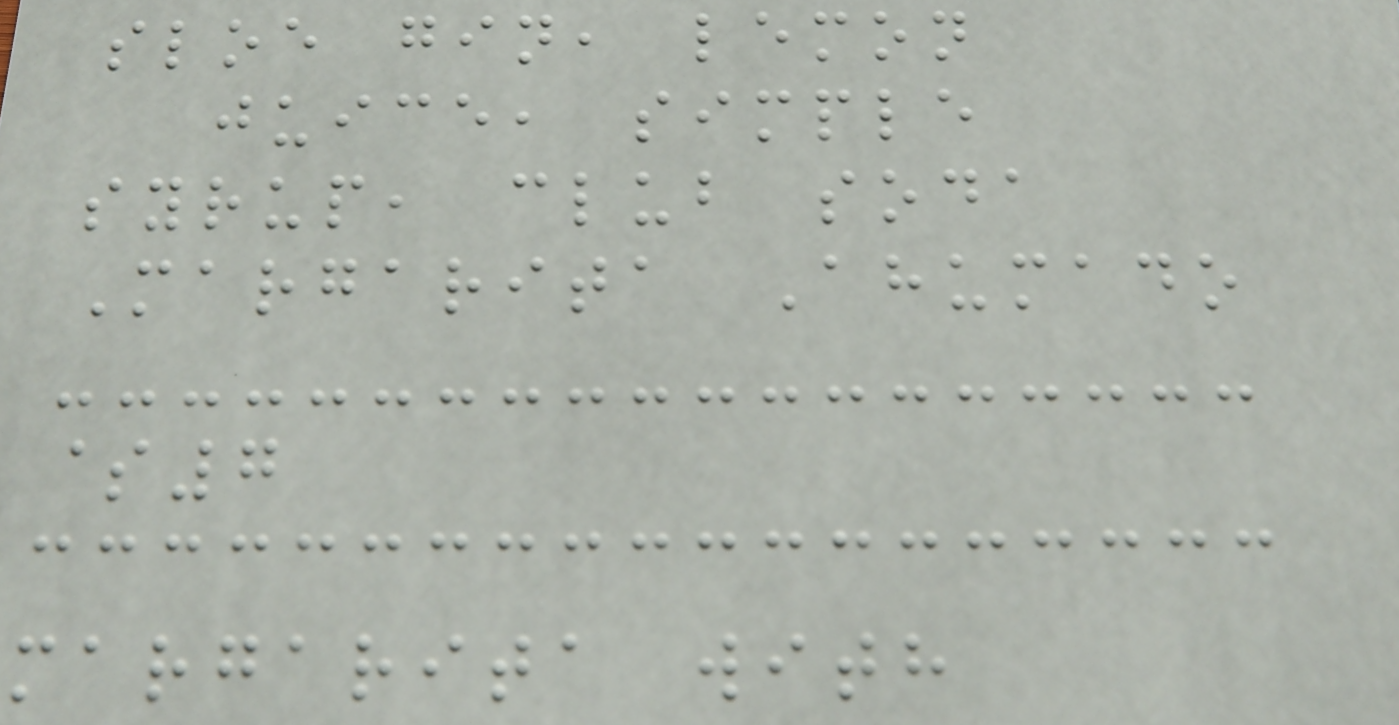sloe gin, lemon
juice, simple
syrup, club soda
Margarita Ahumado
$7
margarita with
